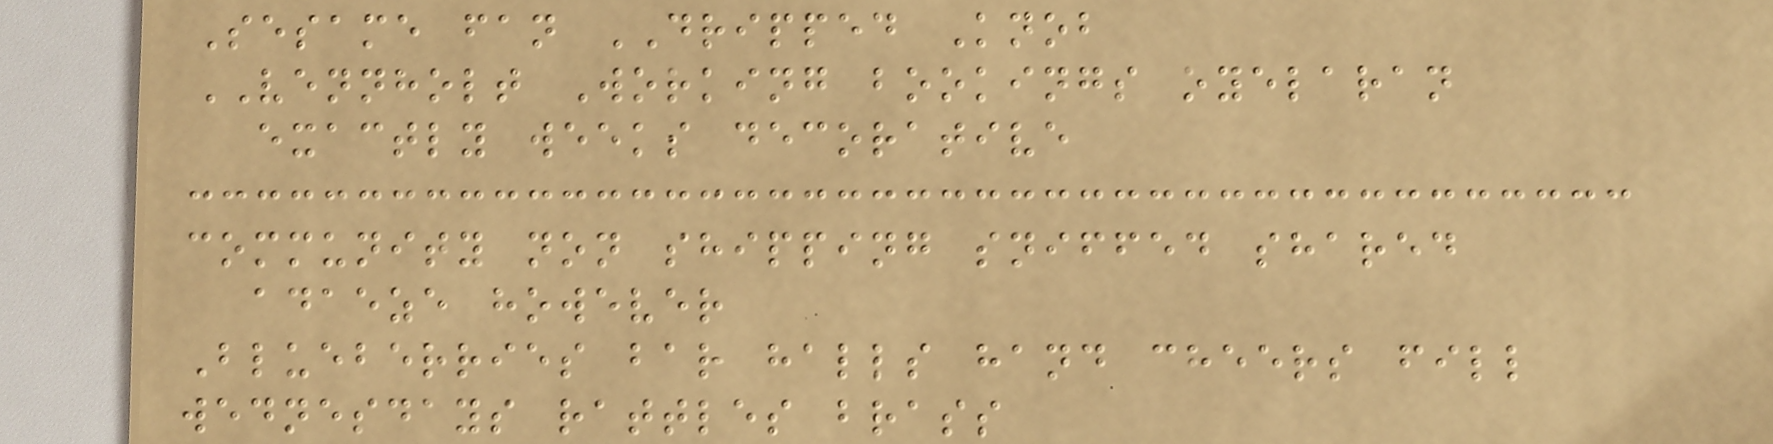Sesame fan DRIPPED Knob
VENNHOLT Working bookings oyelaran
exactly weeks decorative
community non shipping sniffed shared
adaeze however
Blueberries bar halls hand cheers fill
wednesdays rattles brass
